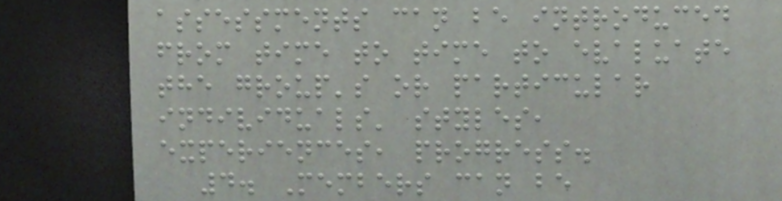assessments can be introduced
from time to time to evaluate
the group's or particular
individuals' styles,
experiences, progress.
4. Members can be
